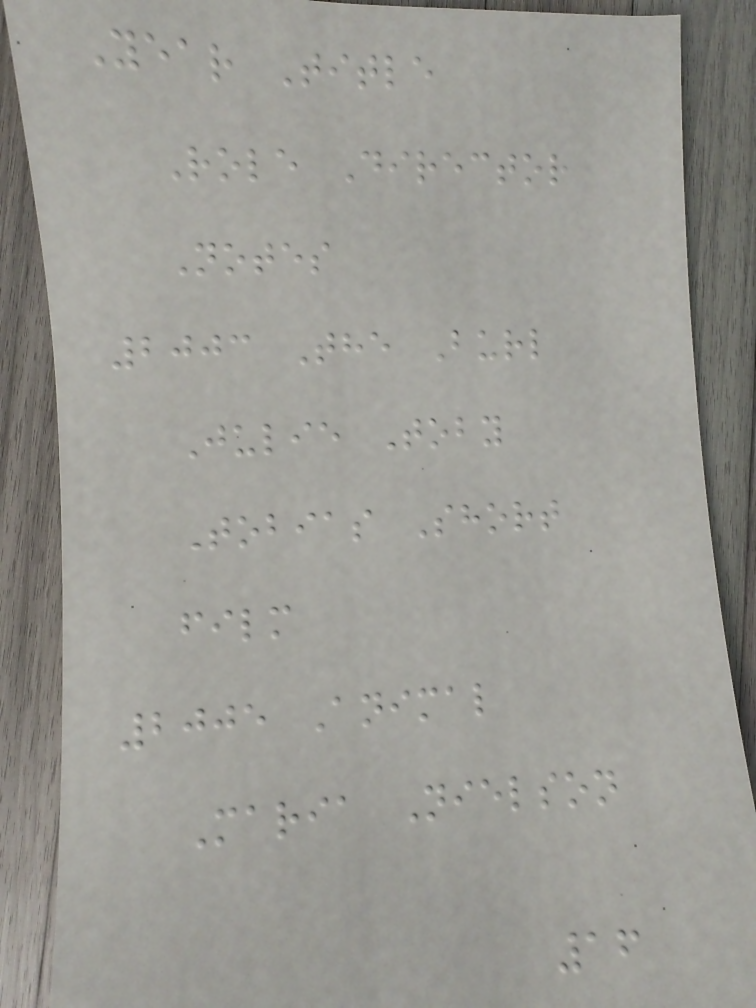Year Title
Role Director
Notes
2003 The Burl
Julie Toby
Tobias Short
film
2005 Animal
Maria Nielson
16
